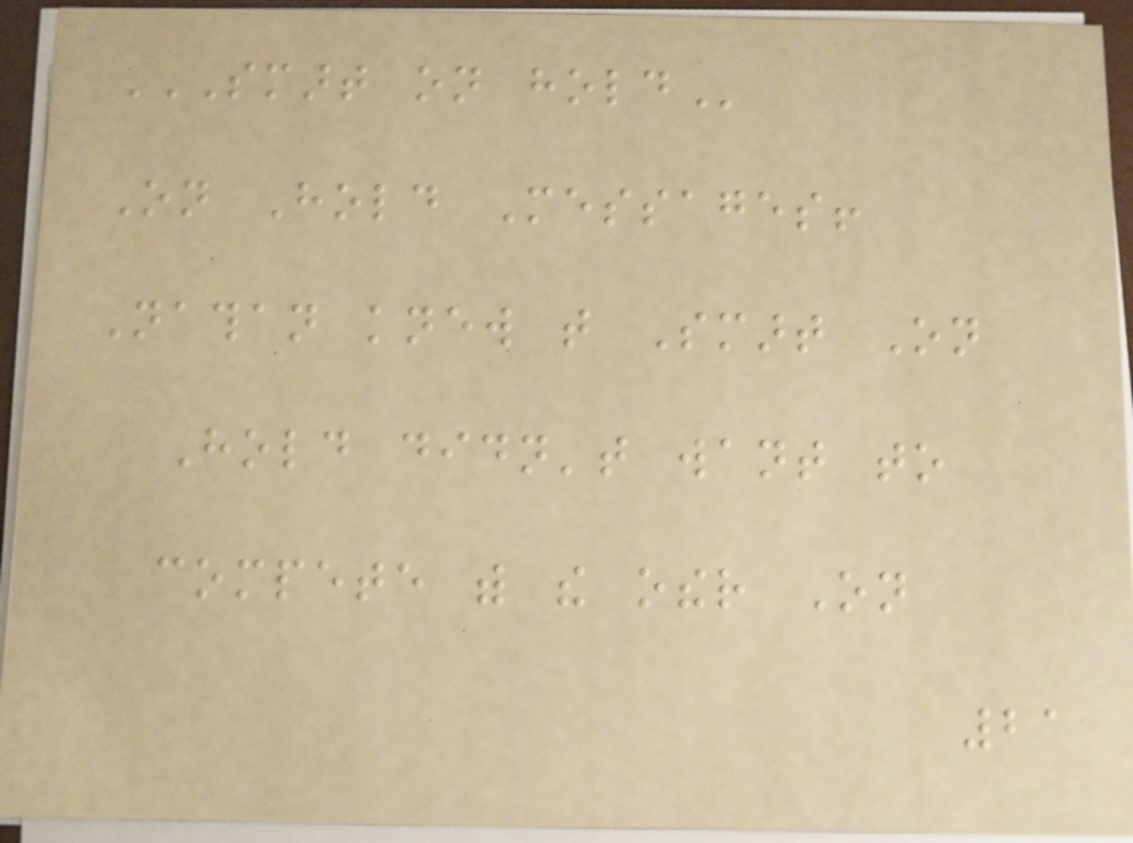SMART ON HOLD
On Hold Messages!
Nathan knew that Smart On
Hold didn't want to
compete with the other On
21
